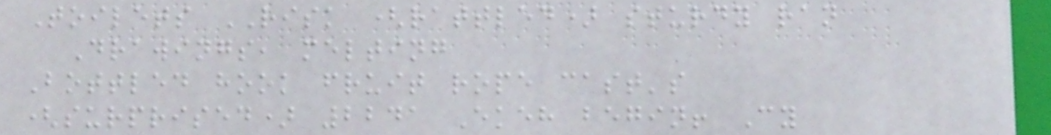Toilets RISK (rattled) sturdy ran
Drawings, melting
Bottled hook fruit rope cast's
(surprised) 2241 Ekeh begin! Cy
